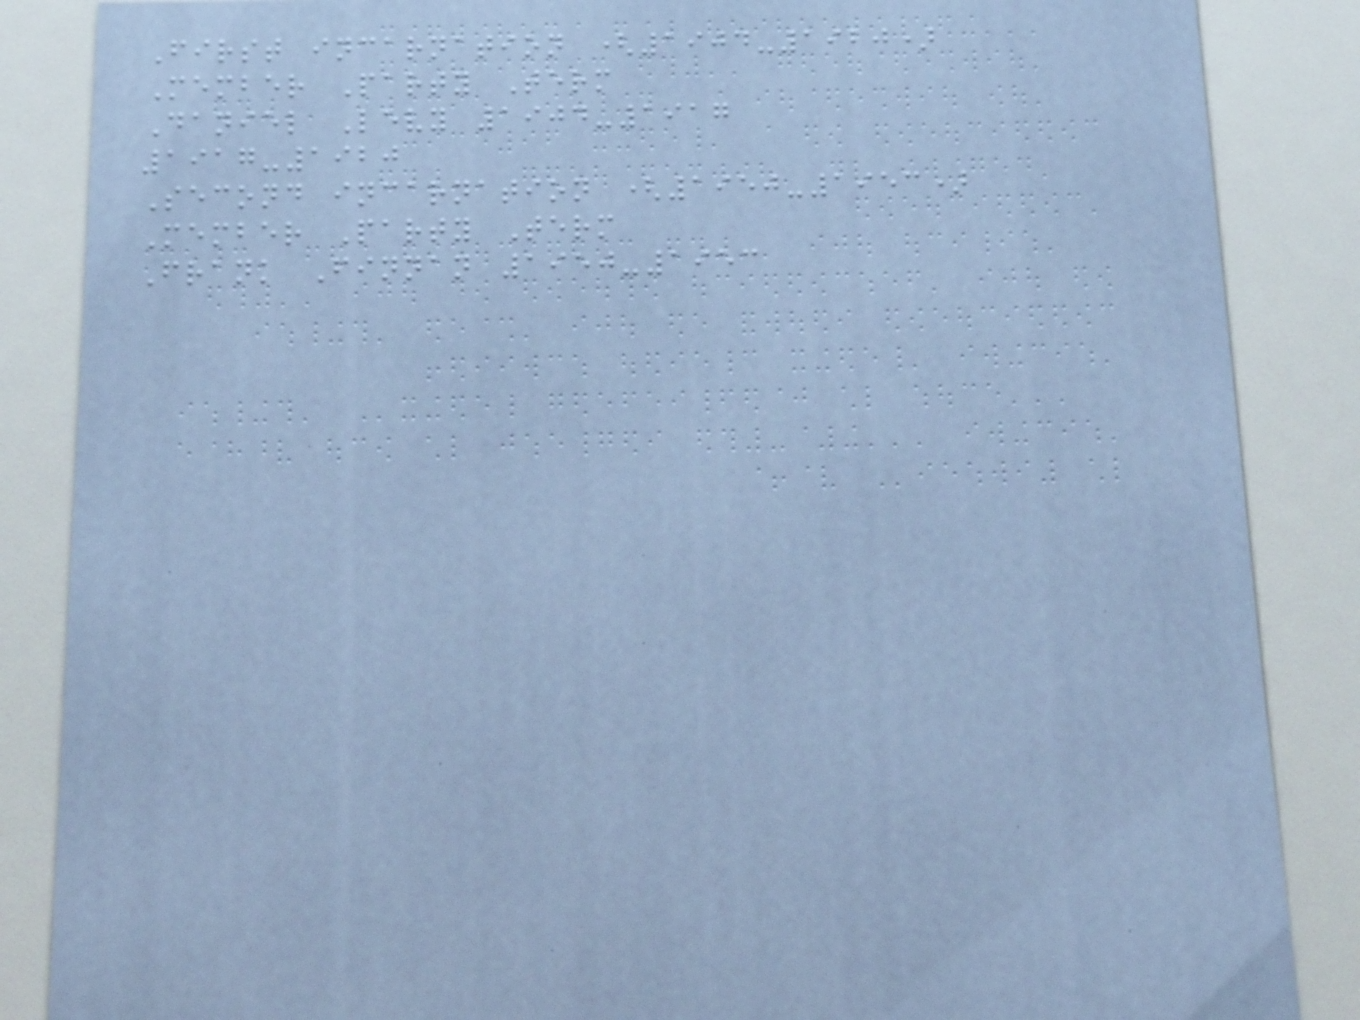First incarnation (1904-1920)
Member Party Term
Daniel Levy 1904-1917
1917-1920
Second incarnation (1950-1953)
Member Party Term
Frank Finnan 1950-1953
